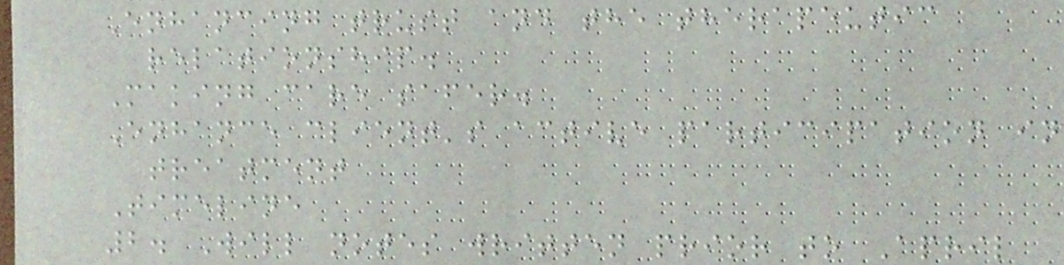Enhancing trust and the therapeutic
relationship.
Making care safer.
Enhance client's active participation in
treatment
Timeline
2. Will notes written prior to April
